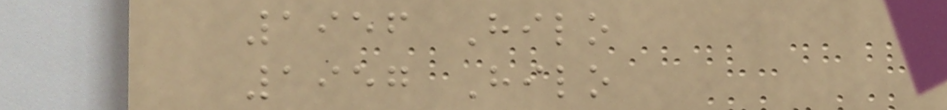1956 Hilo
1957 Hilo
